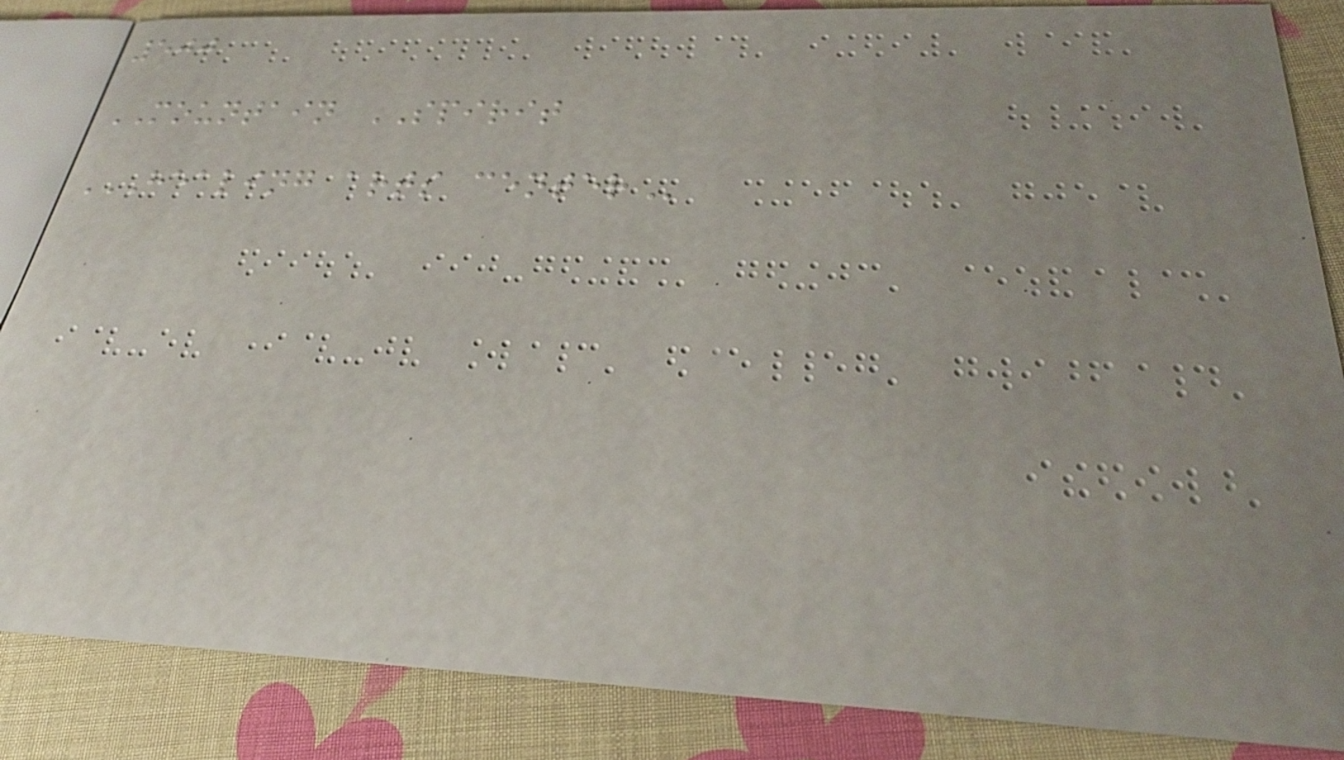500
MOUNTAIN SPIRIT
HEALING ARTS CENTER
